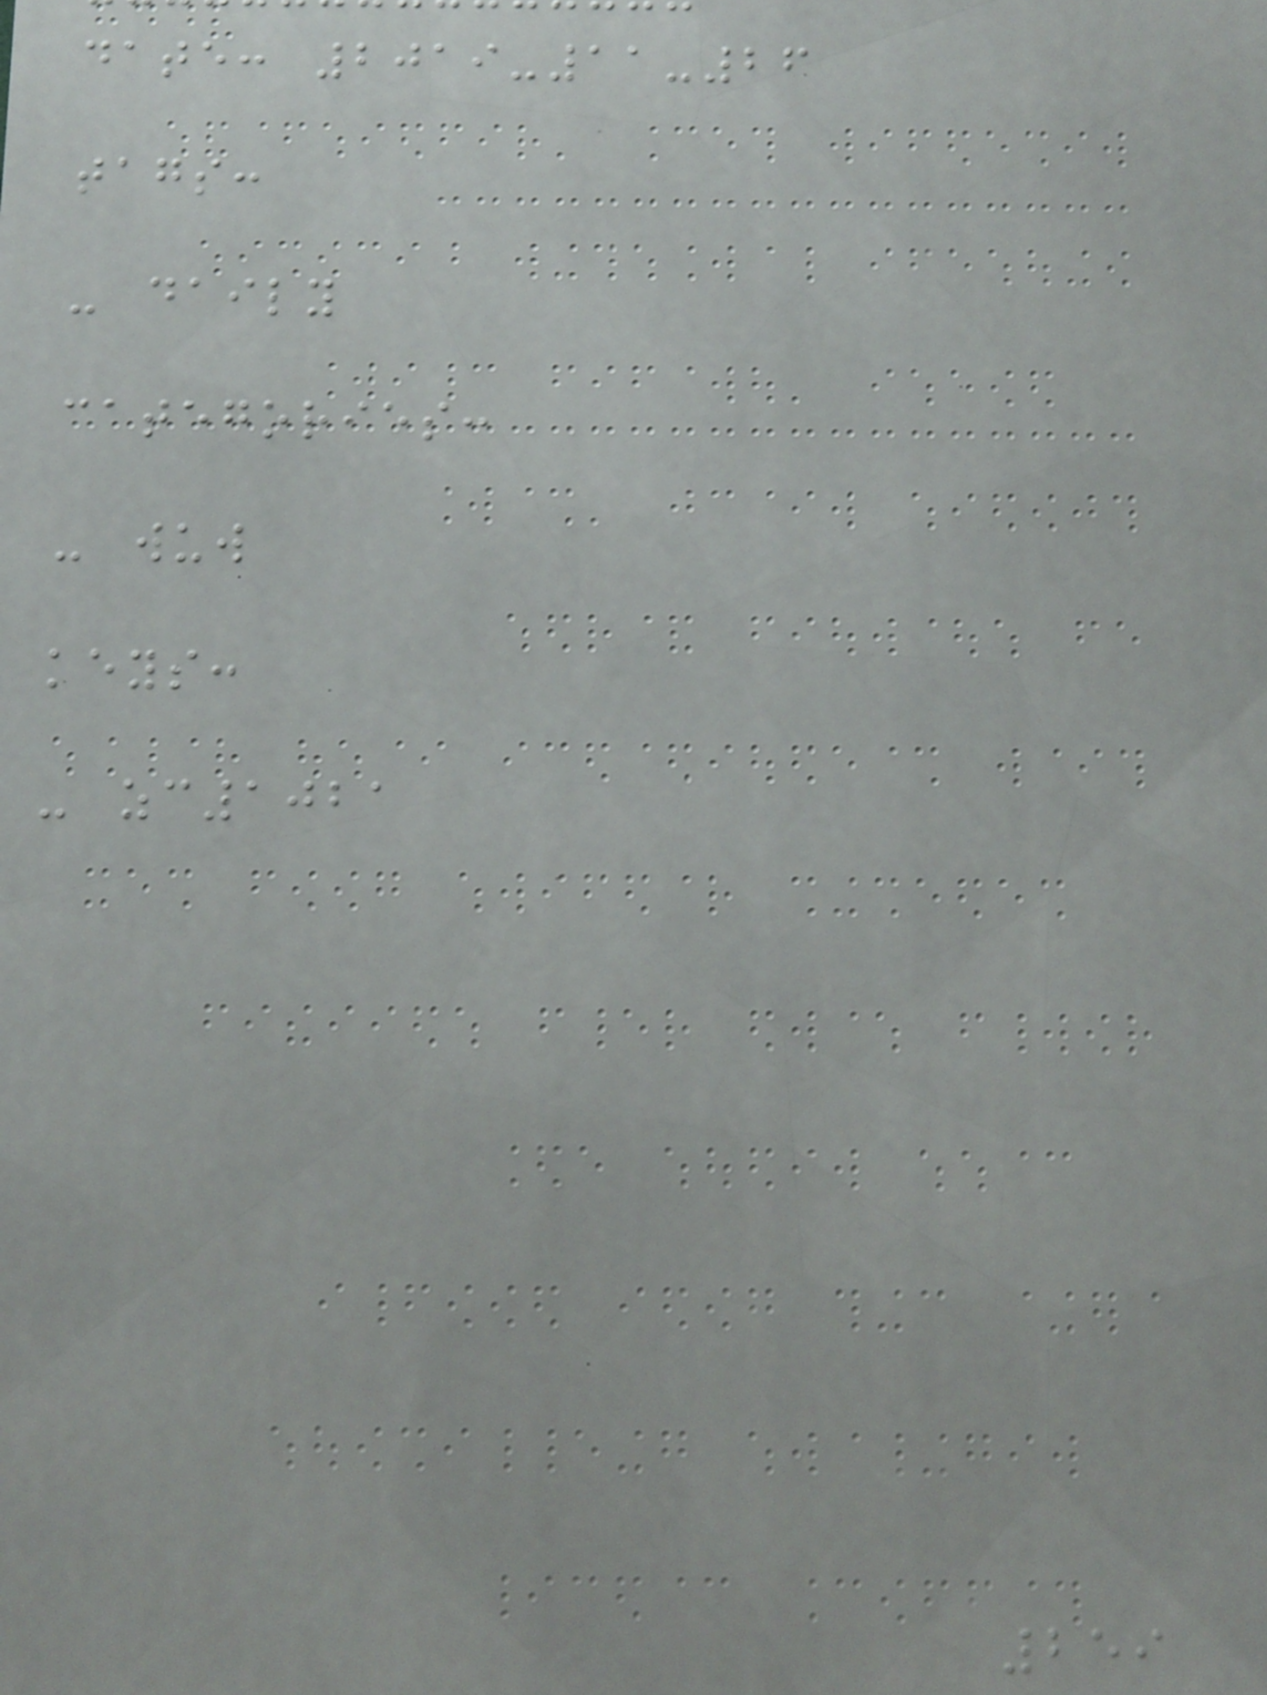date: 2019-11-26
tags:
- daily
categories:
- wuw
keys:
- zc1021
259
